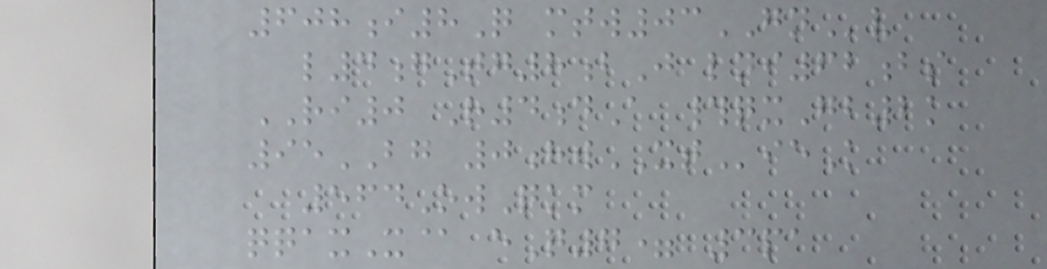608i8Q mtw03GNv
l4gTg8bJ lni62bs
RI0 R4dA #qxGb2k
95BG 0hwXTieK
564OwQkm
qqaxX@ eQ7= 3pa
